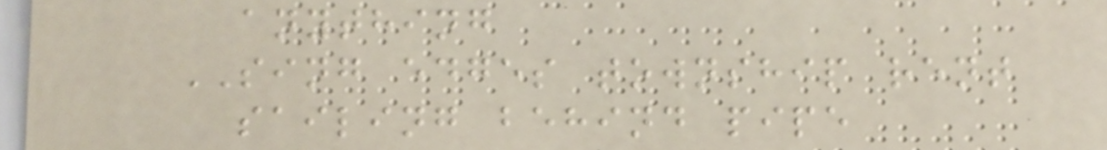anything
SING edges township rent
sailing behind pipe
